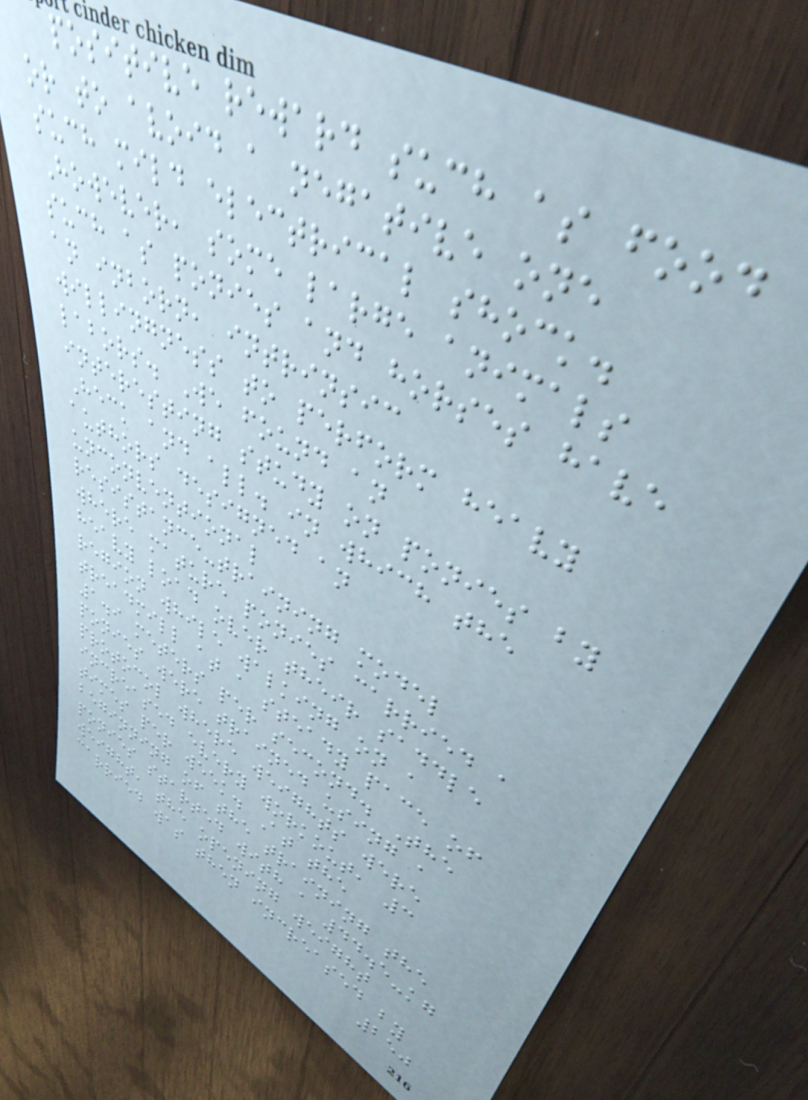positive reward such as food
or to avoid a negative one
such mild electrical shock.
However, some large animals
such as ponies and horses have
an inborn, intrinsic
willingness to perform heavy
labors. We found an
interesting study on ponies by
Heck and all. in which the
authors designed an
unconventional
resistance-training model
where mature ponies carried a
heavy load over their saddle
region while walking on a
treadmill at a steady pace of
1.9 meters per second. The
ponies were trained using a
protocol where weights were
increased every workout, 3
times per week. At the
beginning of the training the
ponies started with a 44.5-kg
weight, the opening weight
carried was then increased by
250
